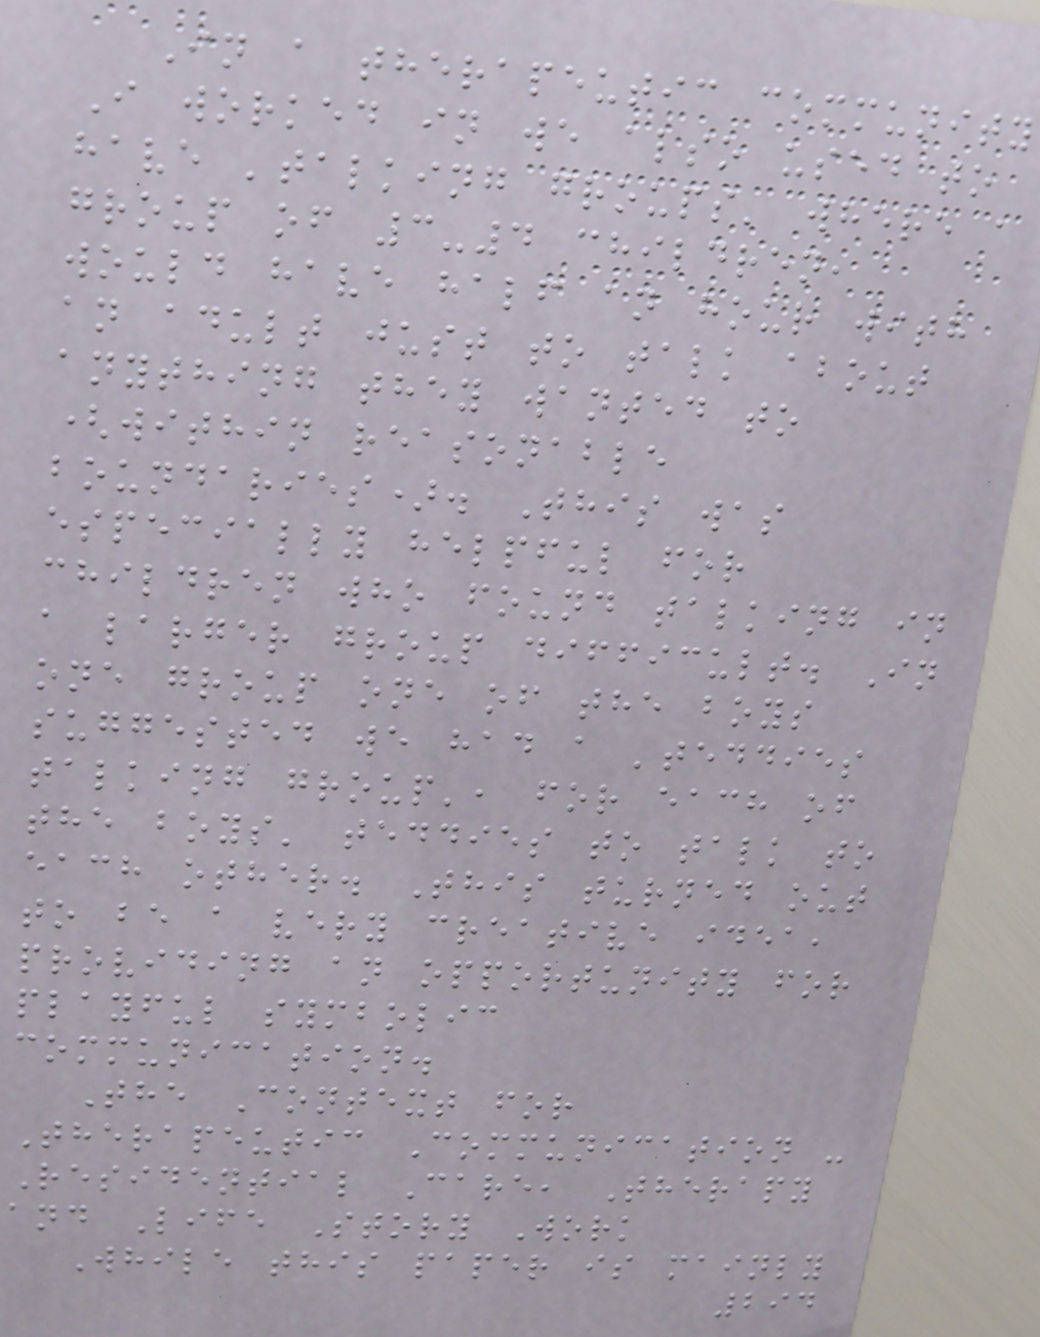In a therapeutic community
I worked in we also used to
have 'talking groups' where a
group of 3-4 children,
would have half an hour with
an adult just to talk about
anything they wanted to
(within reasonable
boundaries). This was
especially helpful for
children who found talking in
a larger group difficult. In
one group one of the boys
suggested we had a 'teddies
talking group', for each of
the boys' teddies to talk to
each other. This turned out
to be a very creative idea,
providing an opportunity for
playful symbolic
communication.
The Context for
Therapeutic Communication -
Residential Care, Therapy
and Life Story Work
While this paper is mainly
294
